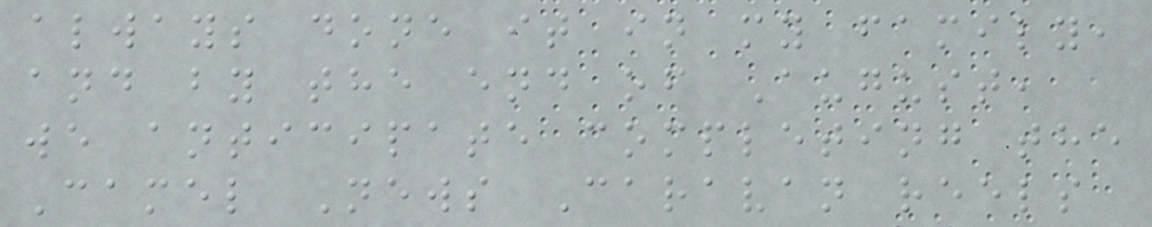always done it in my family,
and by the end of August,
we anticipate completing the
Camel News Caravan reels
